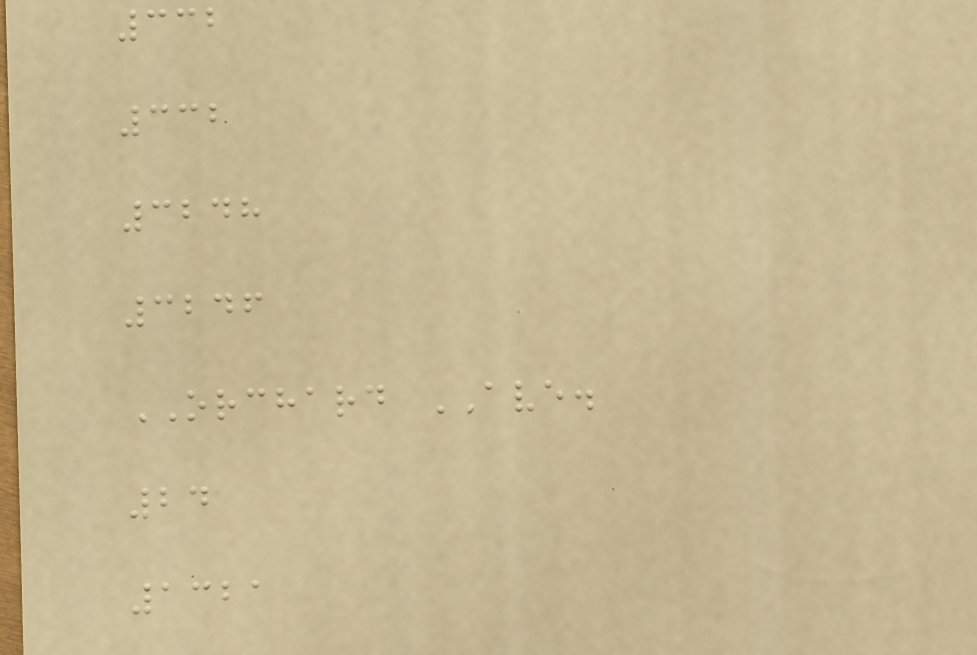332
332
3248
3246
ORCHARD AVE.
24
1321
